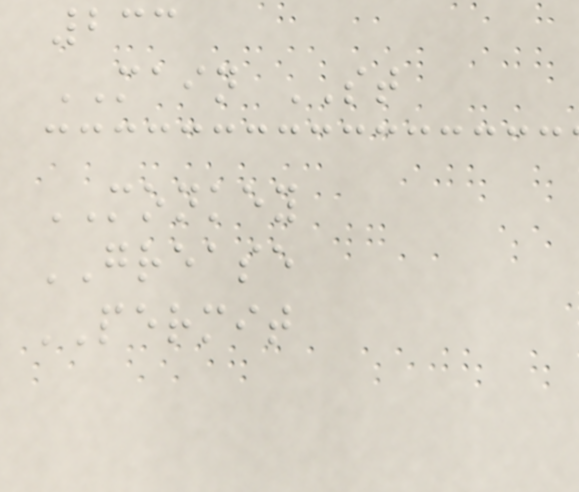233
MAIN ST
MONKEY
GREASE
PERMIT
